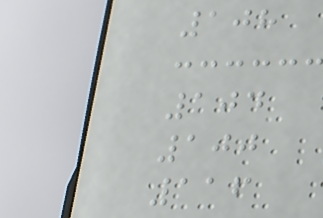108
104
100
116
